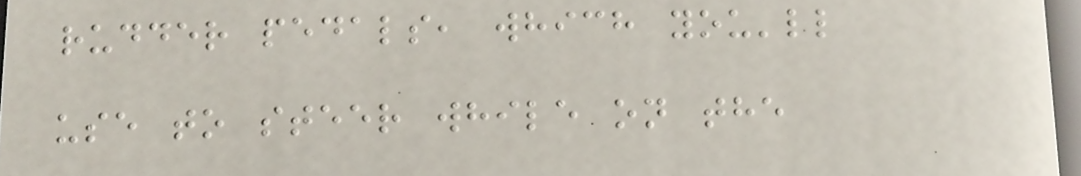rudder pedals, which you'll
use to steer while on the
